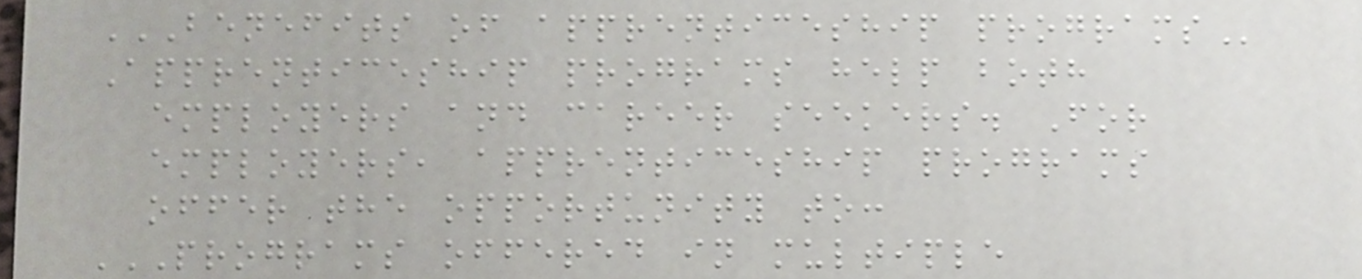BENEFITS OF APPRENTICESHIP PROGRAMS
Apprenticeship programs help both
employers and career seekers. For
employers, apprenticeship programs
offer the opportunity to:
PROGRAMS OFFERED IN MULTIPLE
